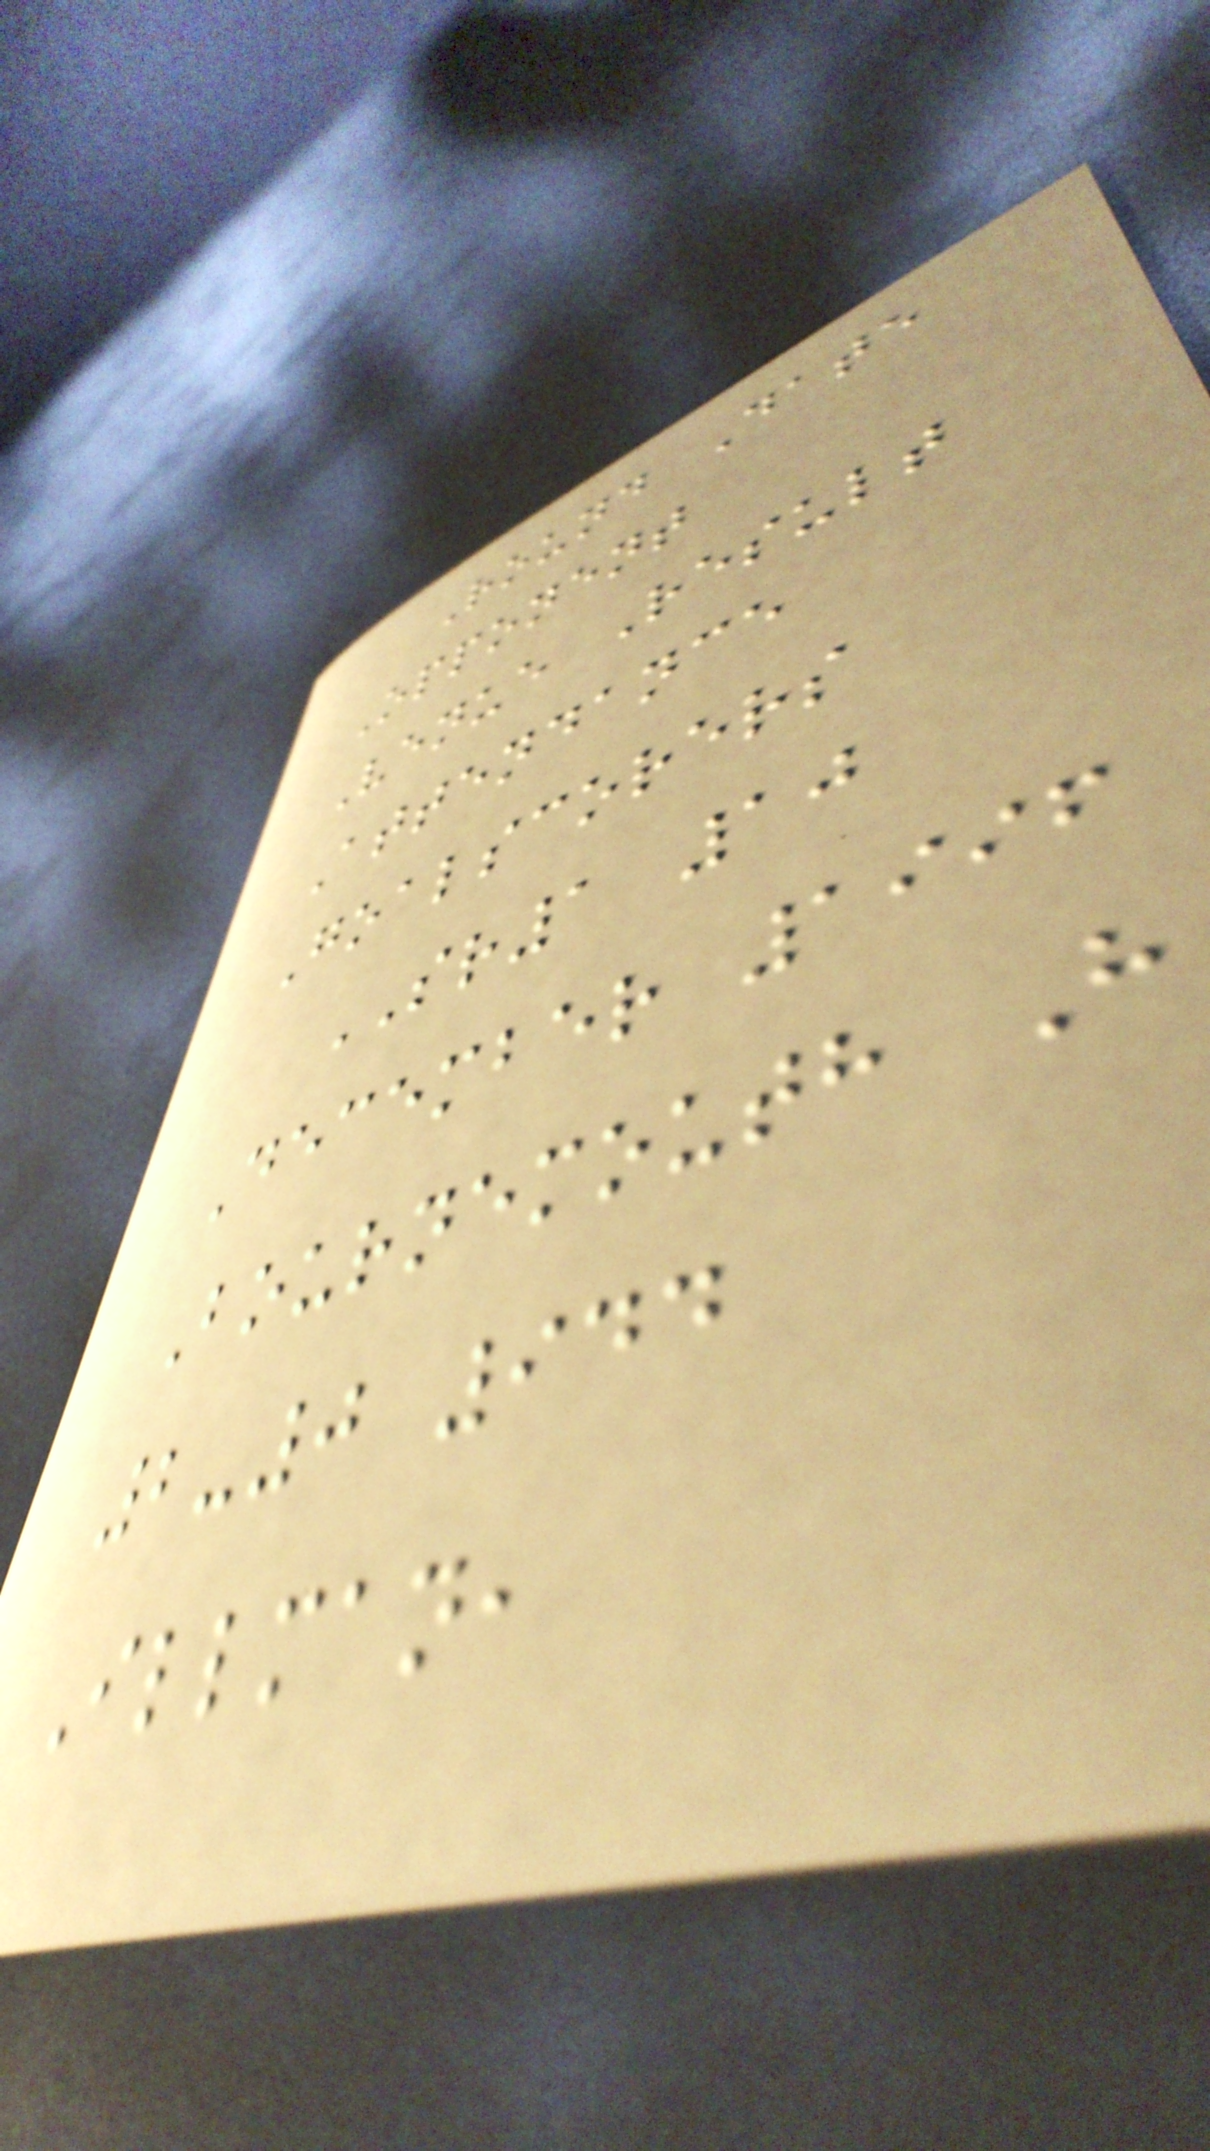Round Date
Opponent
Venue Result
Attendance
Goalscorers
SR1 10
December 1996
Bournemouth H
2-0 944
Illman,
